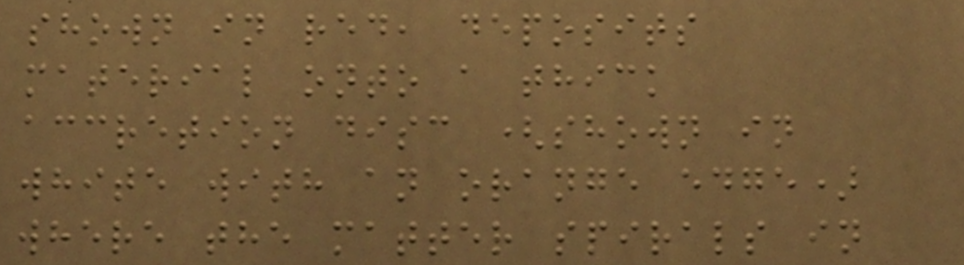shown in red, deposits
material onto a thick
accretion disc (shown in
white with an orange edge)
where the matter spirals in
